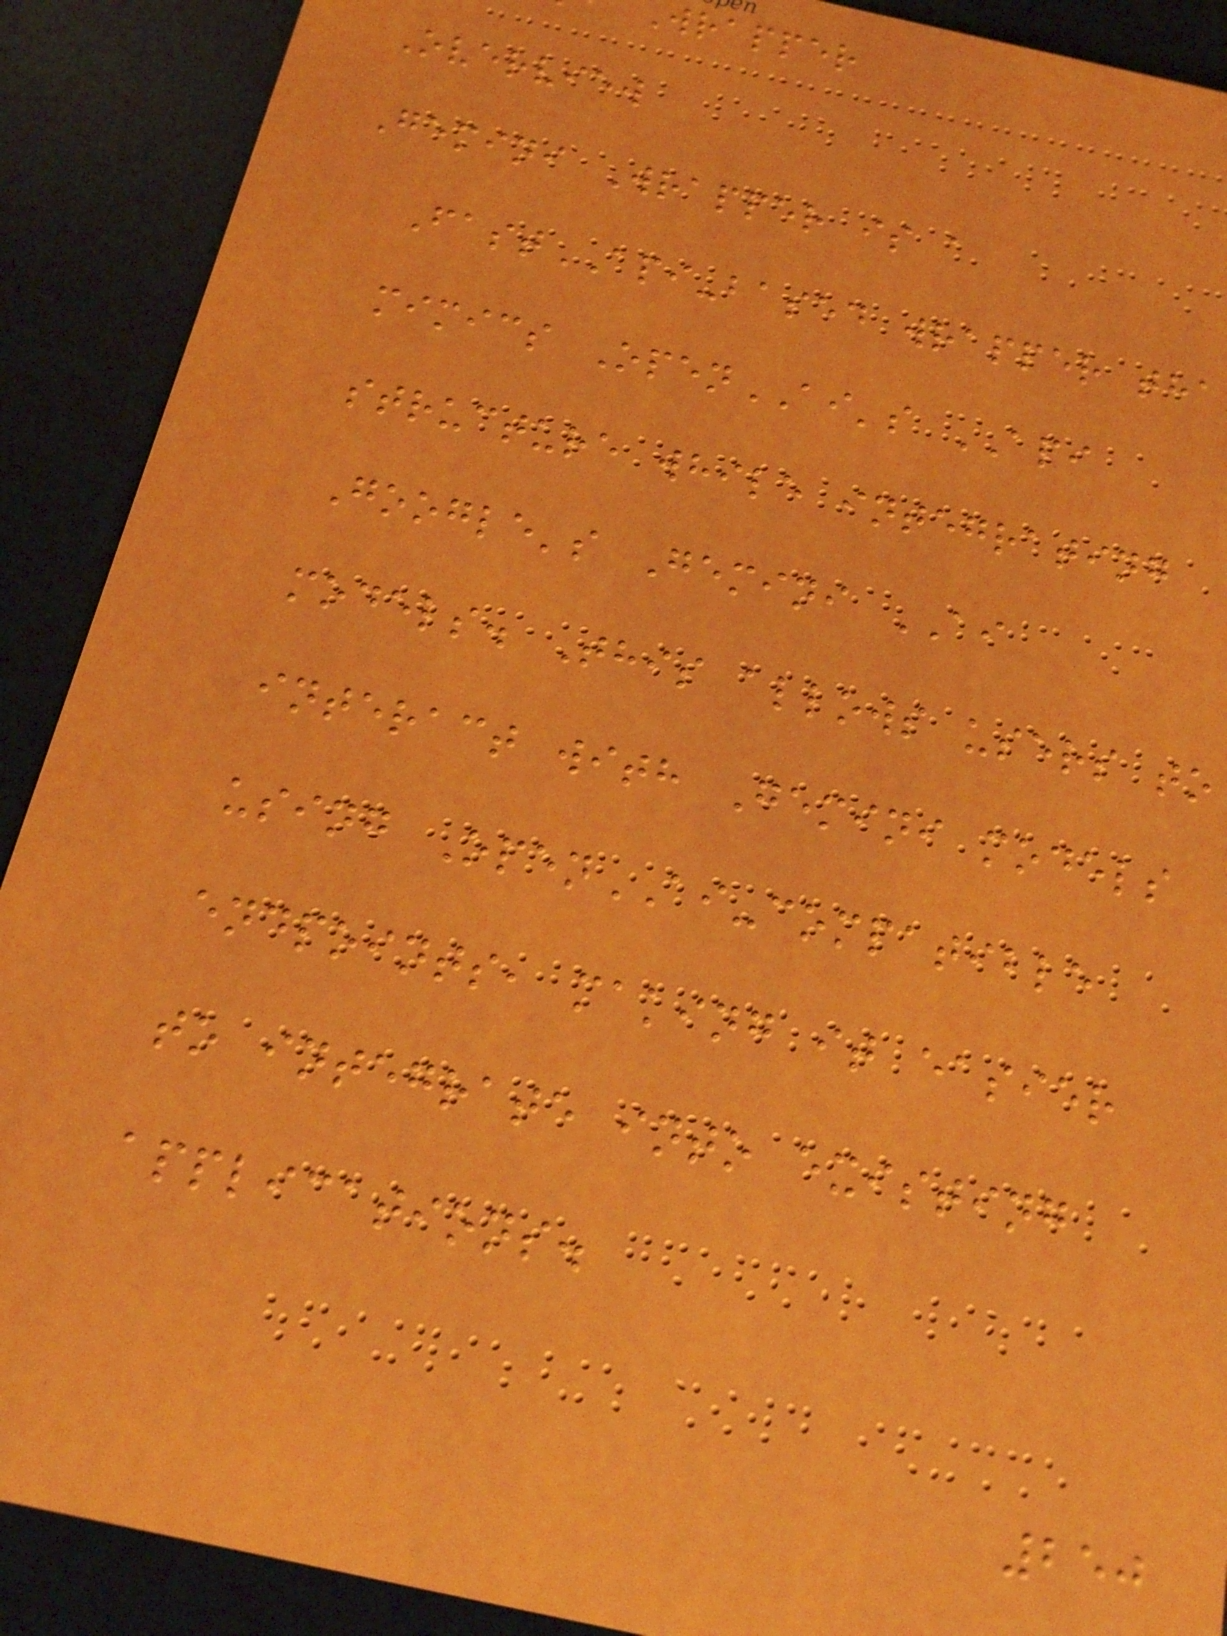wrapper
Overview
Gemini Wrapper is a
FastAPI-based wrapper tha
mimics OpenAI's API
structure while integrating
Google's Gemini AI
models. This allows users to
interact with Gemini models
using OpenAI-compatible
endpoints, making it easier
to integrate into existing
applications.
250
